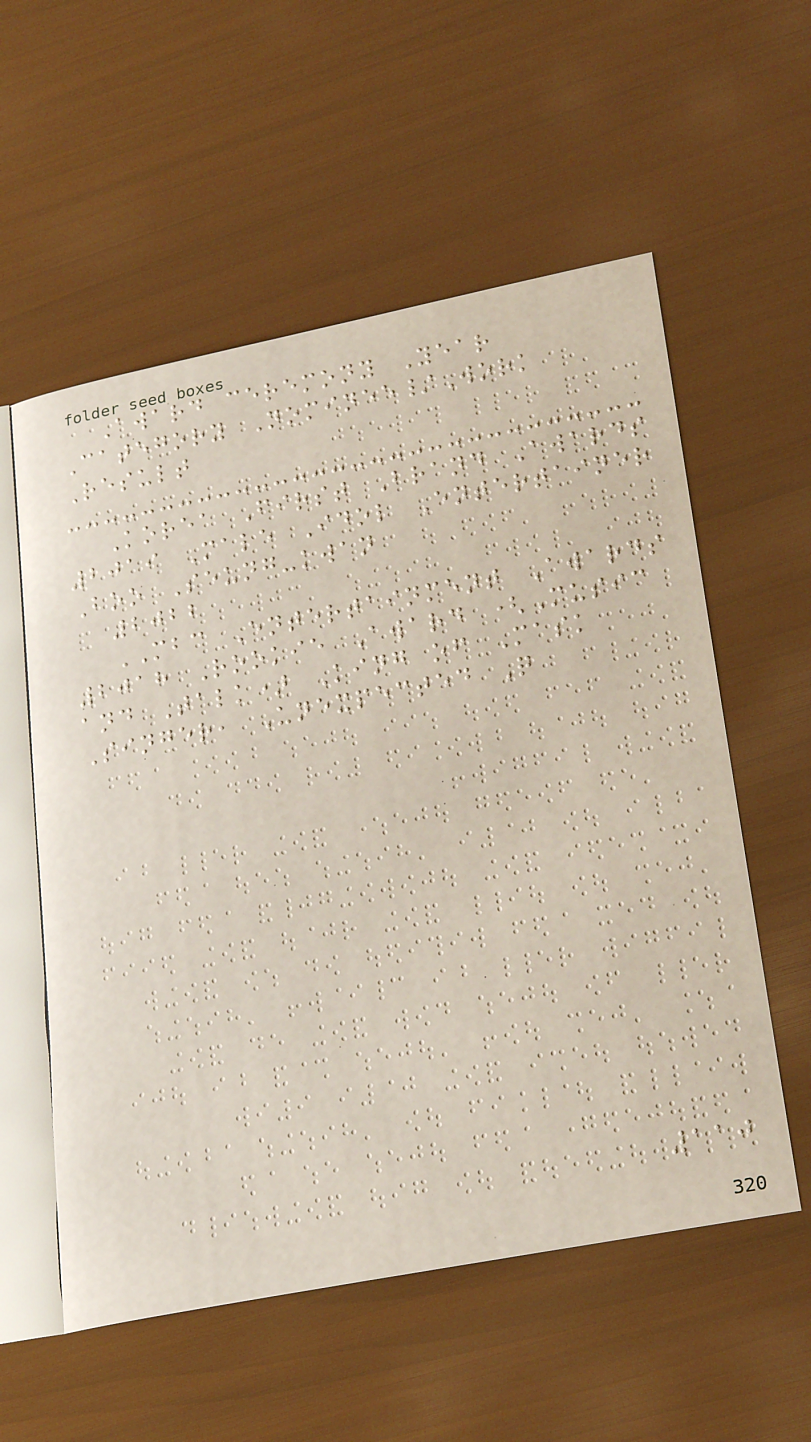Award ceremony Year
Category Nominee/Work
Result
Korea First Brand Awards
2019 Male Idol Entertainer
Boo Seung-kwan
2022
MBC Entertainment Awards
2018 Rookie Award (Music
and Talk) King of Mask
Singer, Unexpected Q
110
